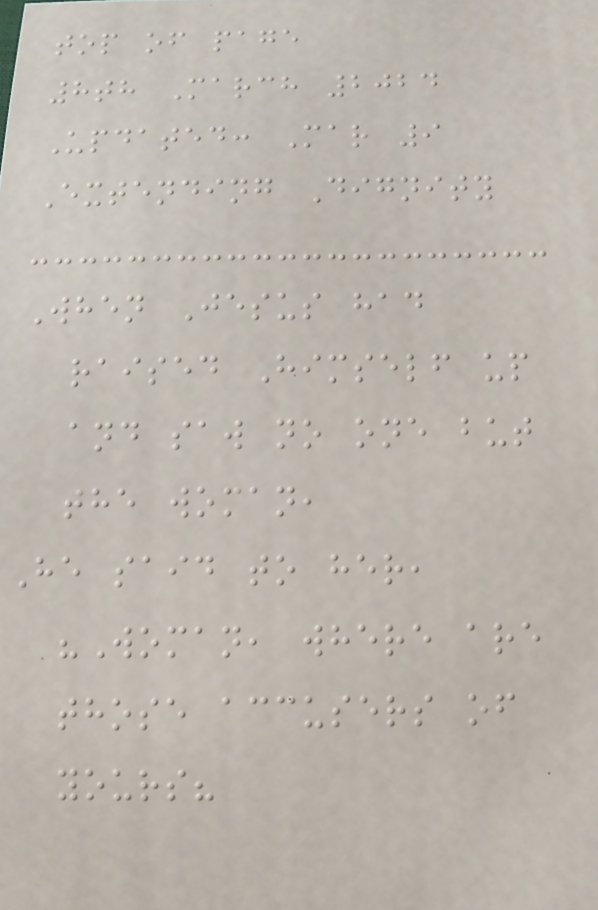top of page
8th March 2024
Updated: Mar 9
Extending Dignity
When Jesus had
raised Himself up
and saw no one but
the woman,
He said to her,
"Woman, where are
those accusers of
yours?
